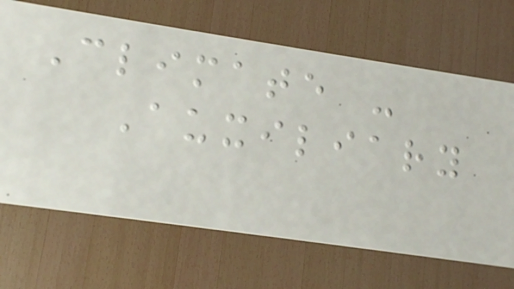Climate -
Auxiliary
